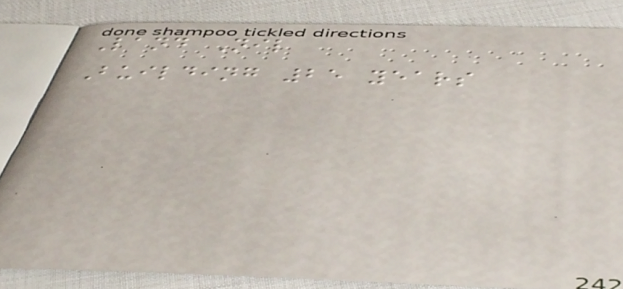Land Nil
Building 25 years
